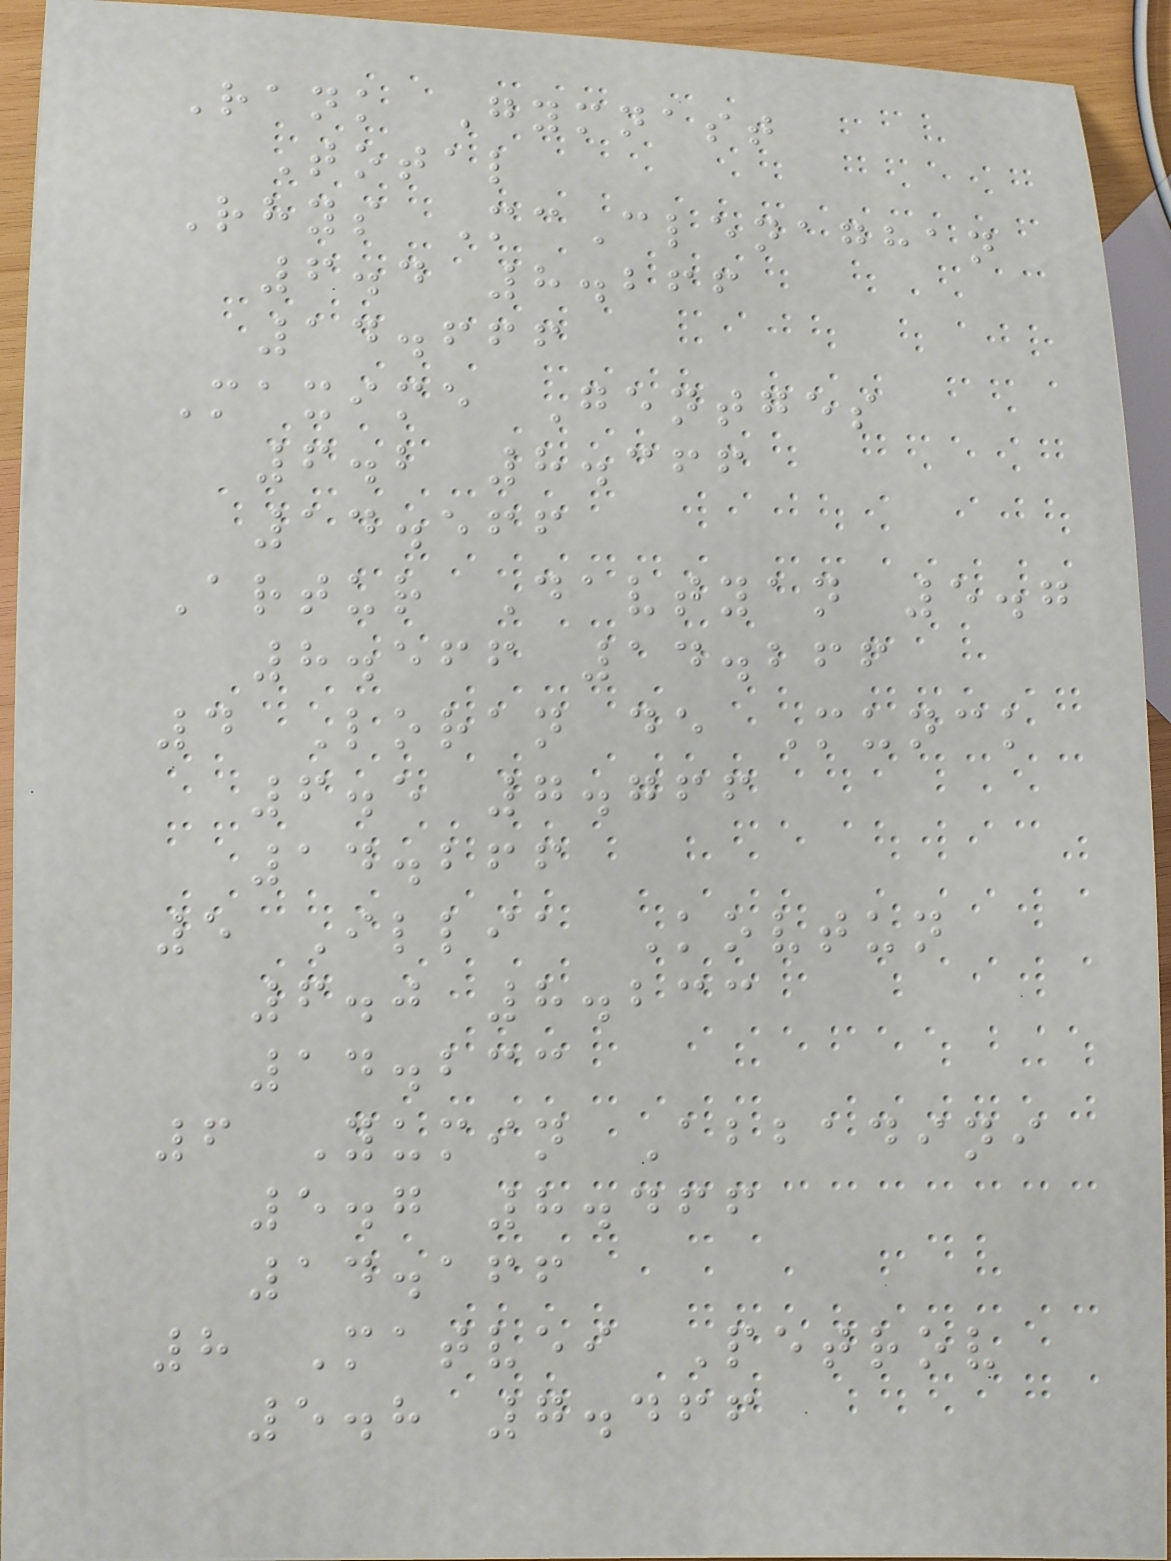Rank Gymnast
Total
Rhys McClenaghan
6.4 8.266
14.666
Maxime Gentges
6.2 8.366
14.566
Artur Davtyan 5.7
8.566 14.266
4 Loran de Munck
6.5 7.766
14.266
5 Illia Kovtun
6.0 8.233
14.233
6 Yumin Abbadini
5.7 8.466
14.166
8 Matvei Petrov
5.8 7.466
